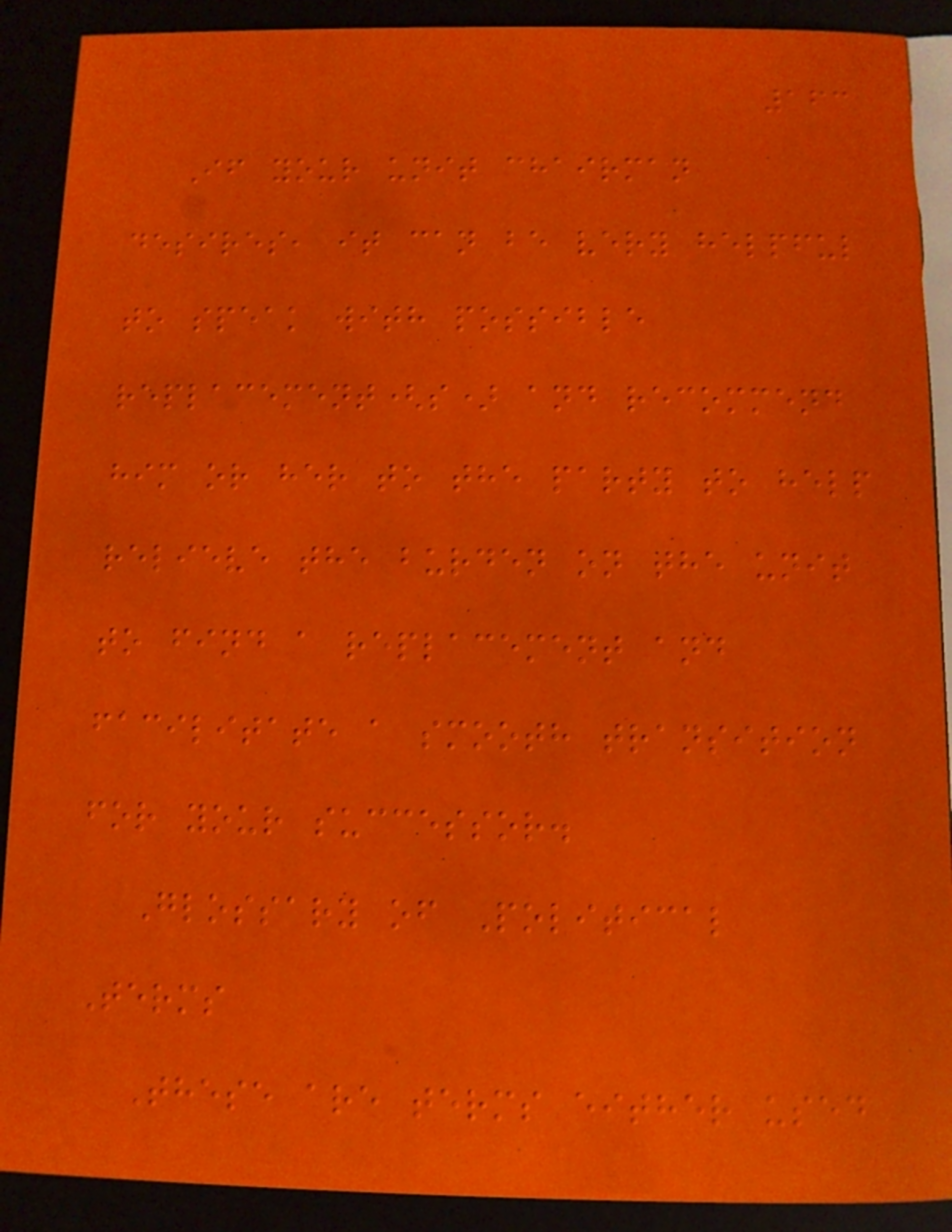163
If your unit chairman
desires, it can be very helpful
to speak with possible
replacement(s) and recommend
him or her to the party to help
relieve the burden on the unit
to find a replacement and
facilitate a smooth transition
for your successor.
Glossary of Political
Terms
These are terms either used
